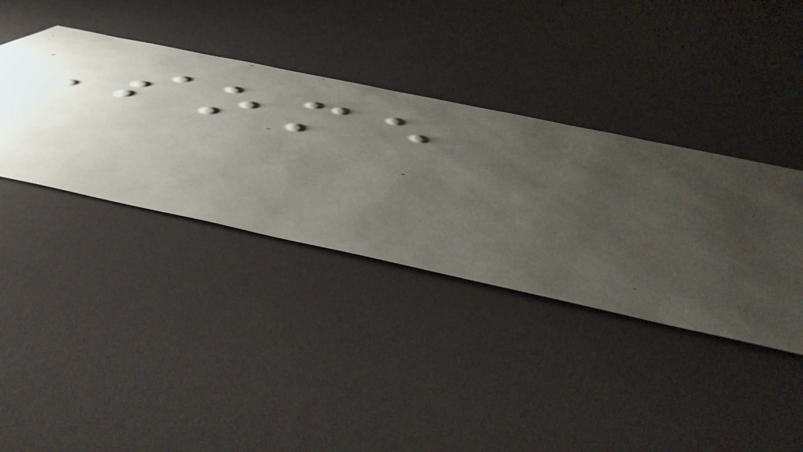Some
